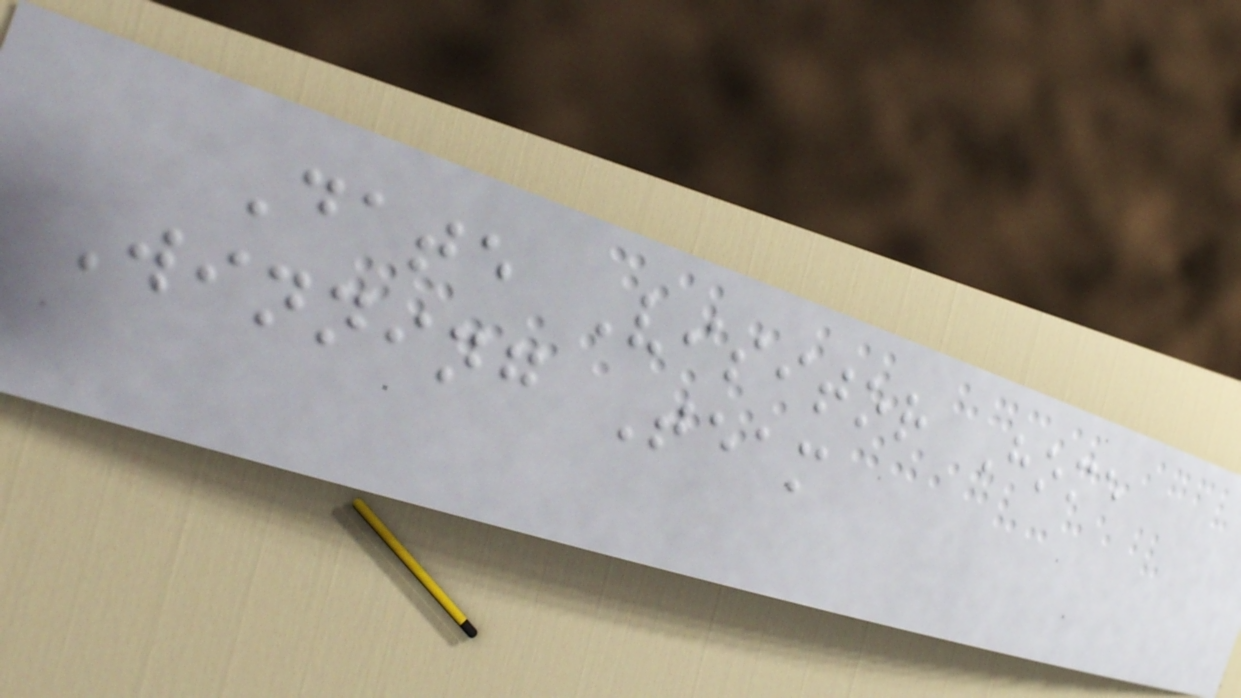Date Visitor Home
Winning Team
